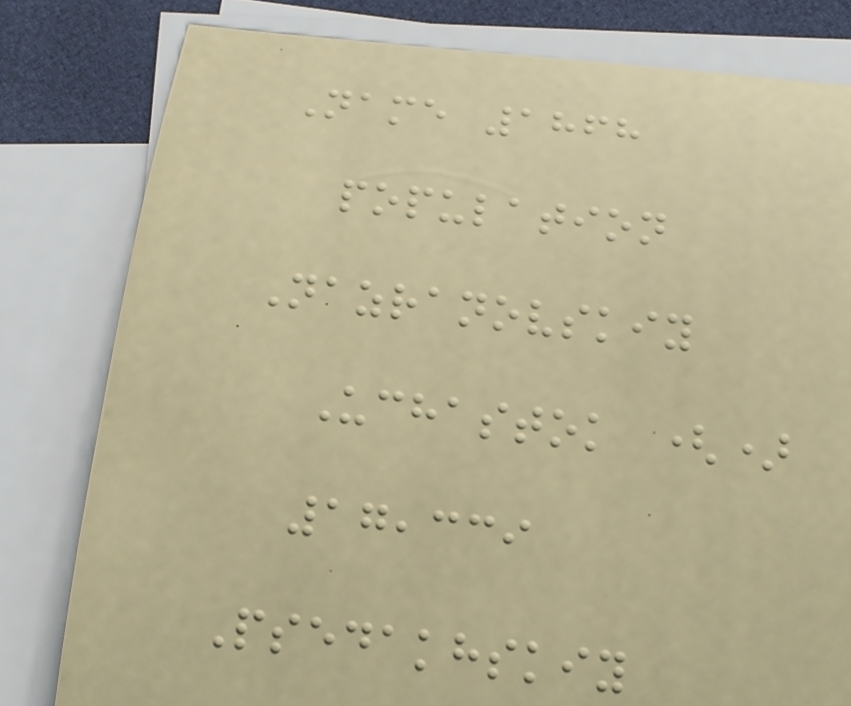Name 1868
population
Nazranovskiy
Uchastok ()
17,339
Psedakhskiy
